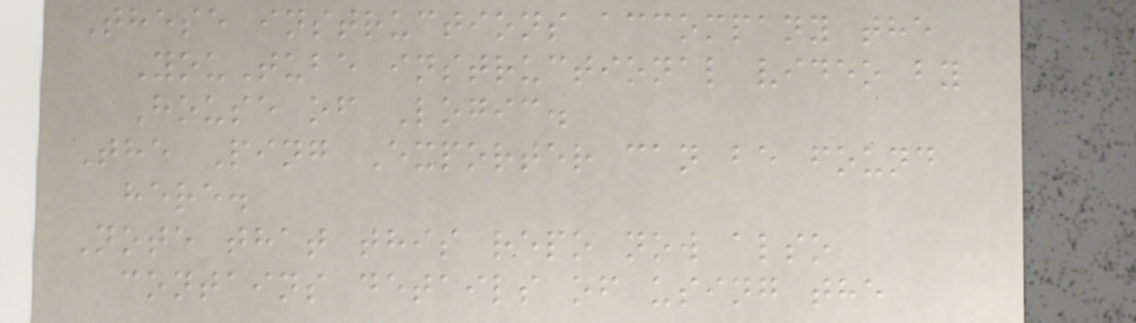These instructions accompany the
YouTube instructional video by
House of Logic.
The Ping Exporter can be found
here.
Note that this repo now also
contains details of using the
